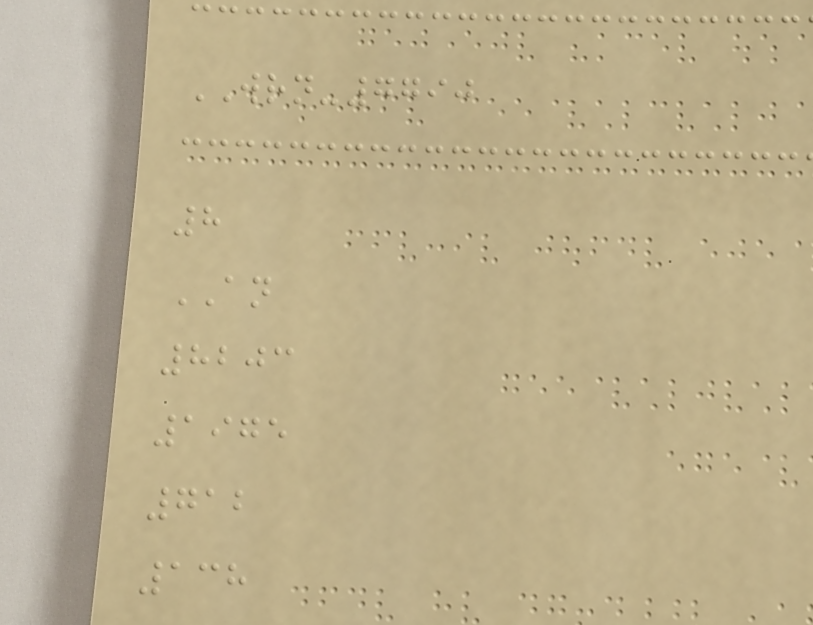WRN-7790
8
AN
8203
1975
712
138
